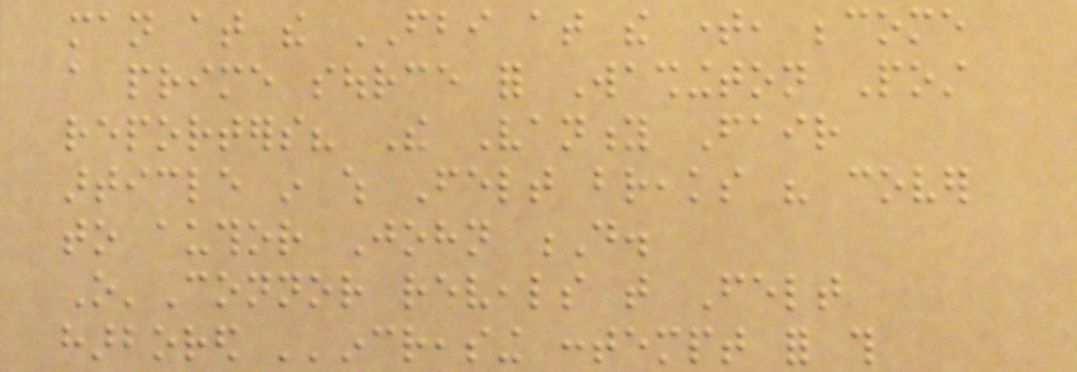man at the FBI at the time, become
a prime source for Washington Post
reporters? The Vanity Fair
article in which Felt breaks his cover
to author John D.
O'Connor reveals that Felt
harbored ''increasing contempt for this
